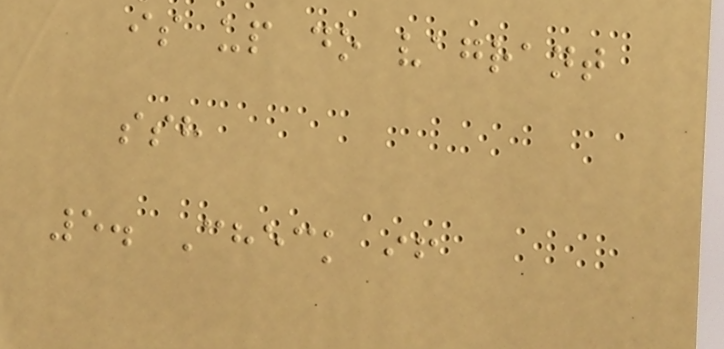is up do vagrant
ssh
5. Check if
